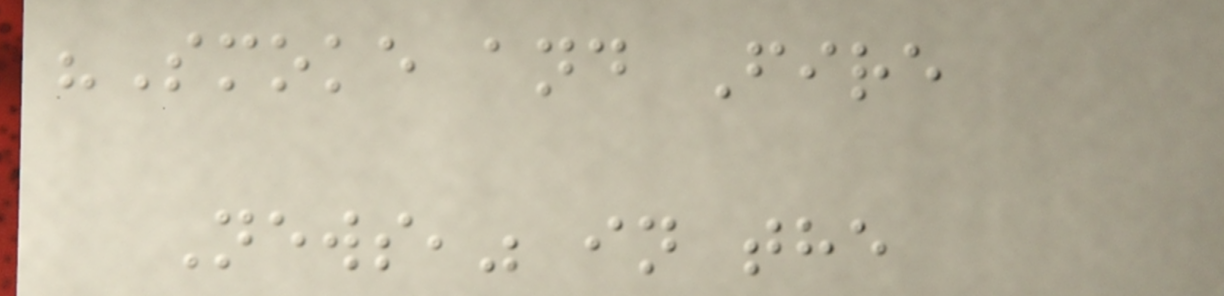"Smoke and Fire
News," in the
